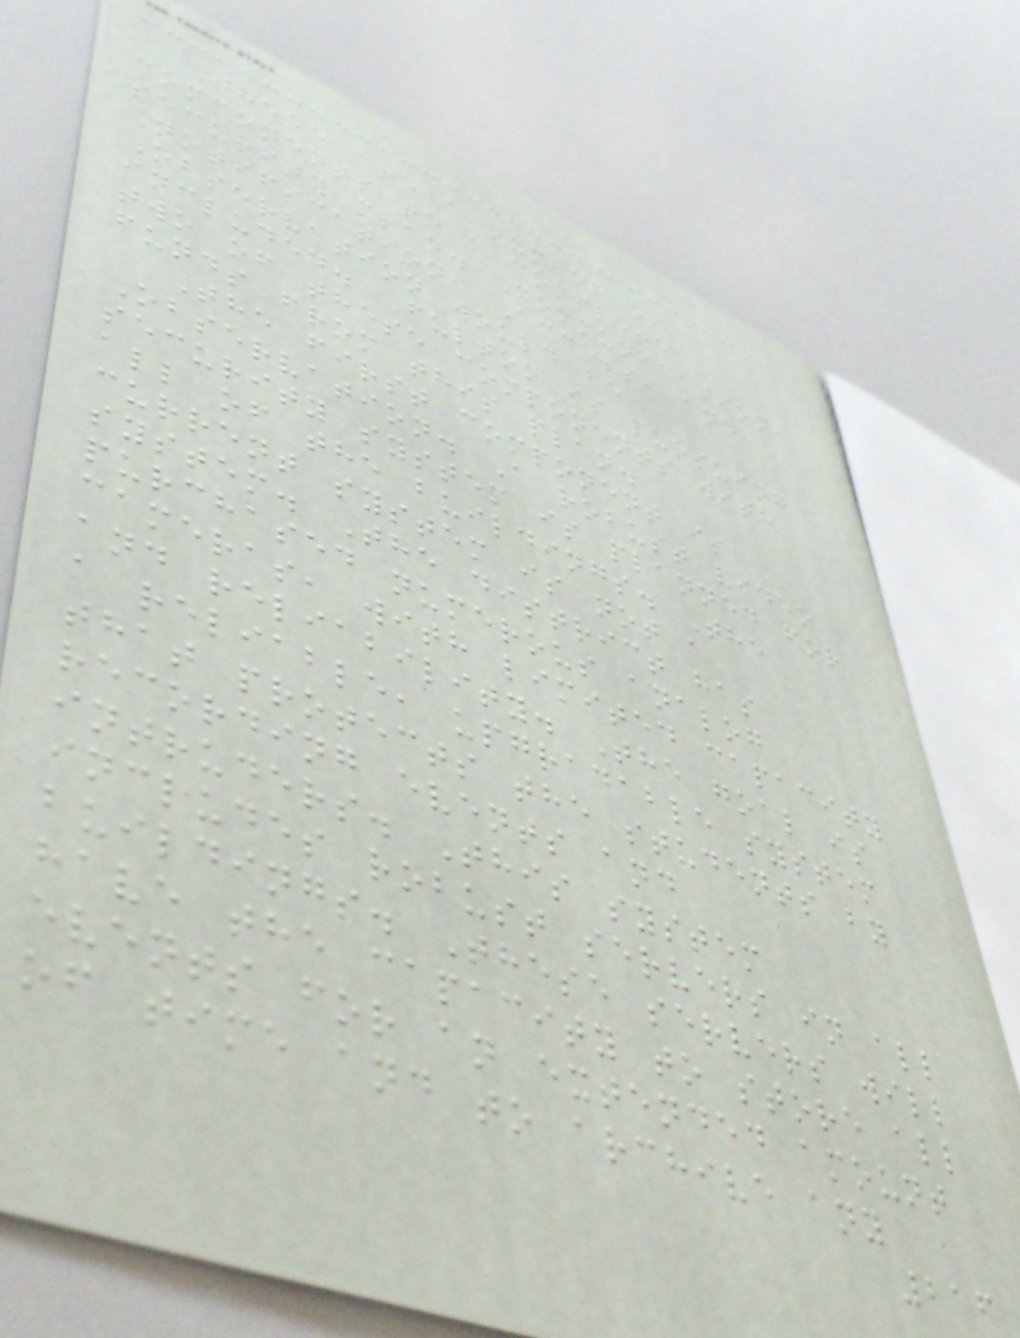There are a number of
components to a complete
security plan. Communication,
Notification, Access, and
Observation would be
included. Fulton is pursuing
two of these components with
funds from this plan.
The first component is
Observation. A robust video
security system is planned for
all of the buildings. The
current system is not a
system. The district has
purchased numerous analog
cameras, with limited capacity
and reliability. The goal is
a reliable, upgradable system
that protects the students by
recording events and
intruders. This system
includes robust servers in all
buildings. These servers will
have the capacity to store all
events for an extended amount
of time and to archive any
216
